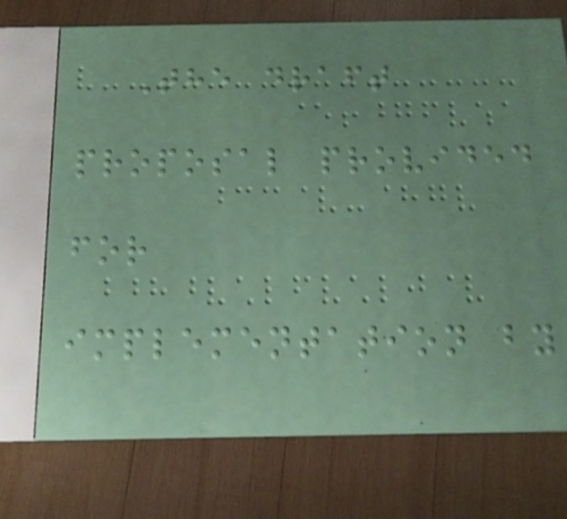The draft
proposal provided
for
implementation by
